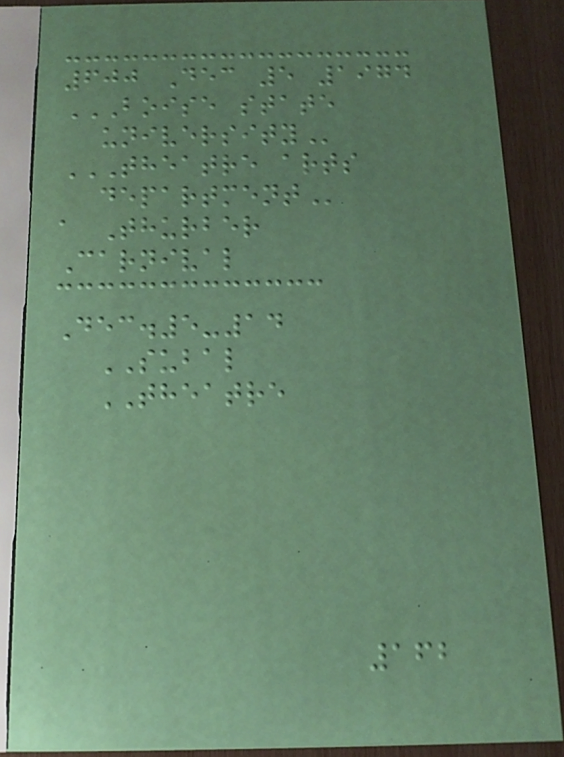600 Dec 5 1974
BOISE STATE
UNIVERSITY
THEATRE ARTS
DEPARTMENT
a Thurber
Carnival
Dec.5-14
SUBAL
THEATRE
162
